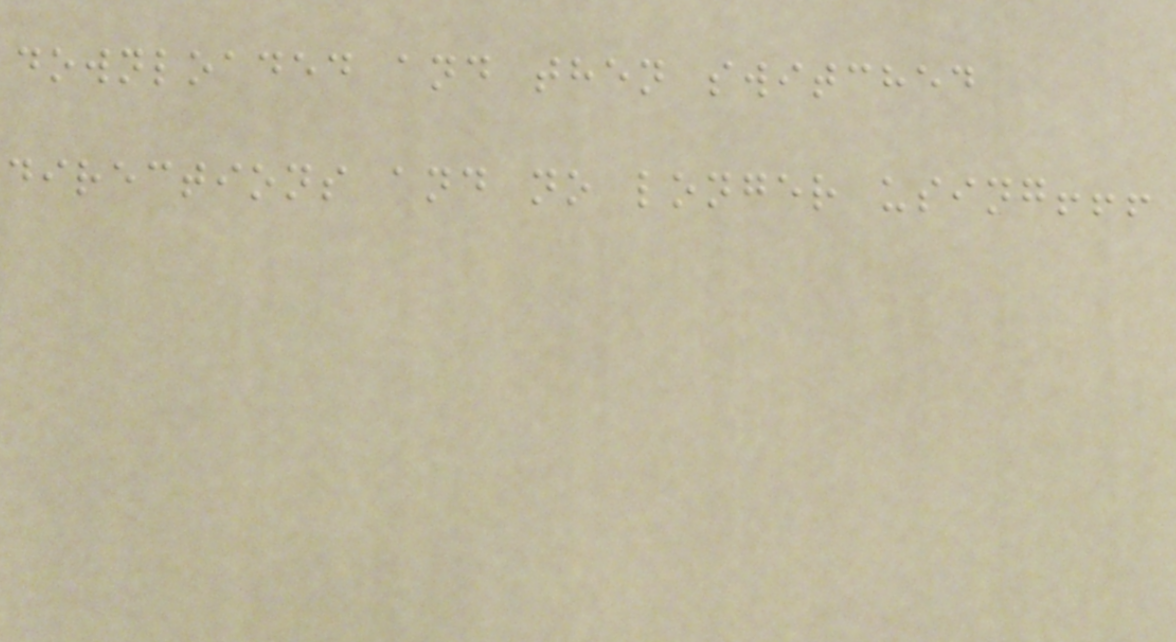downloaded and then switched
directions and no longer using!!!
